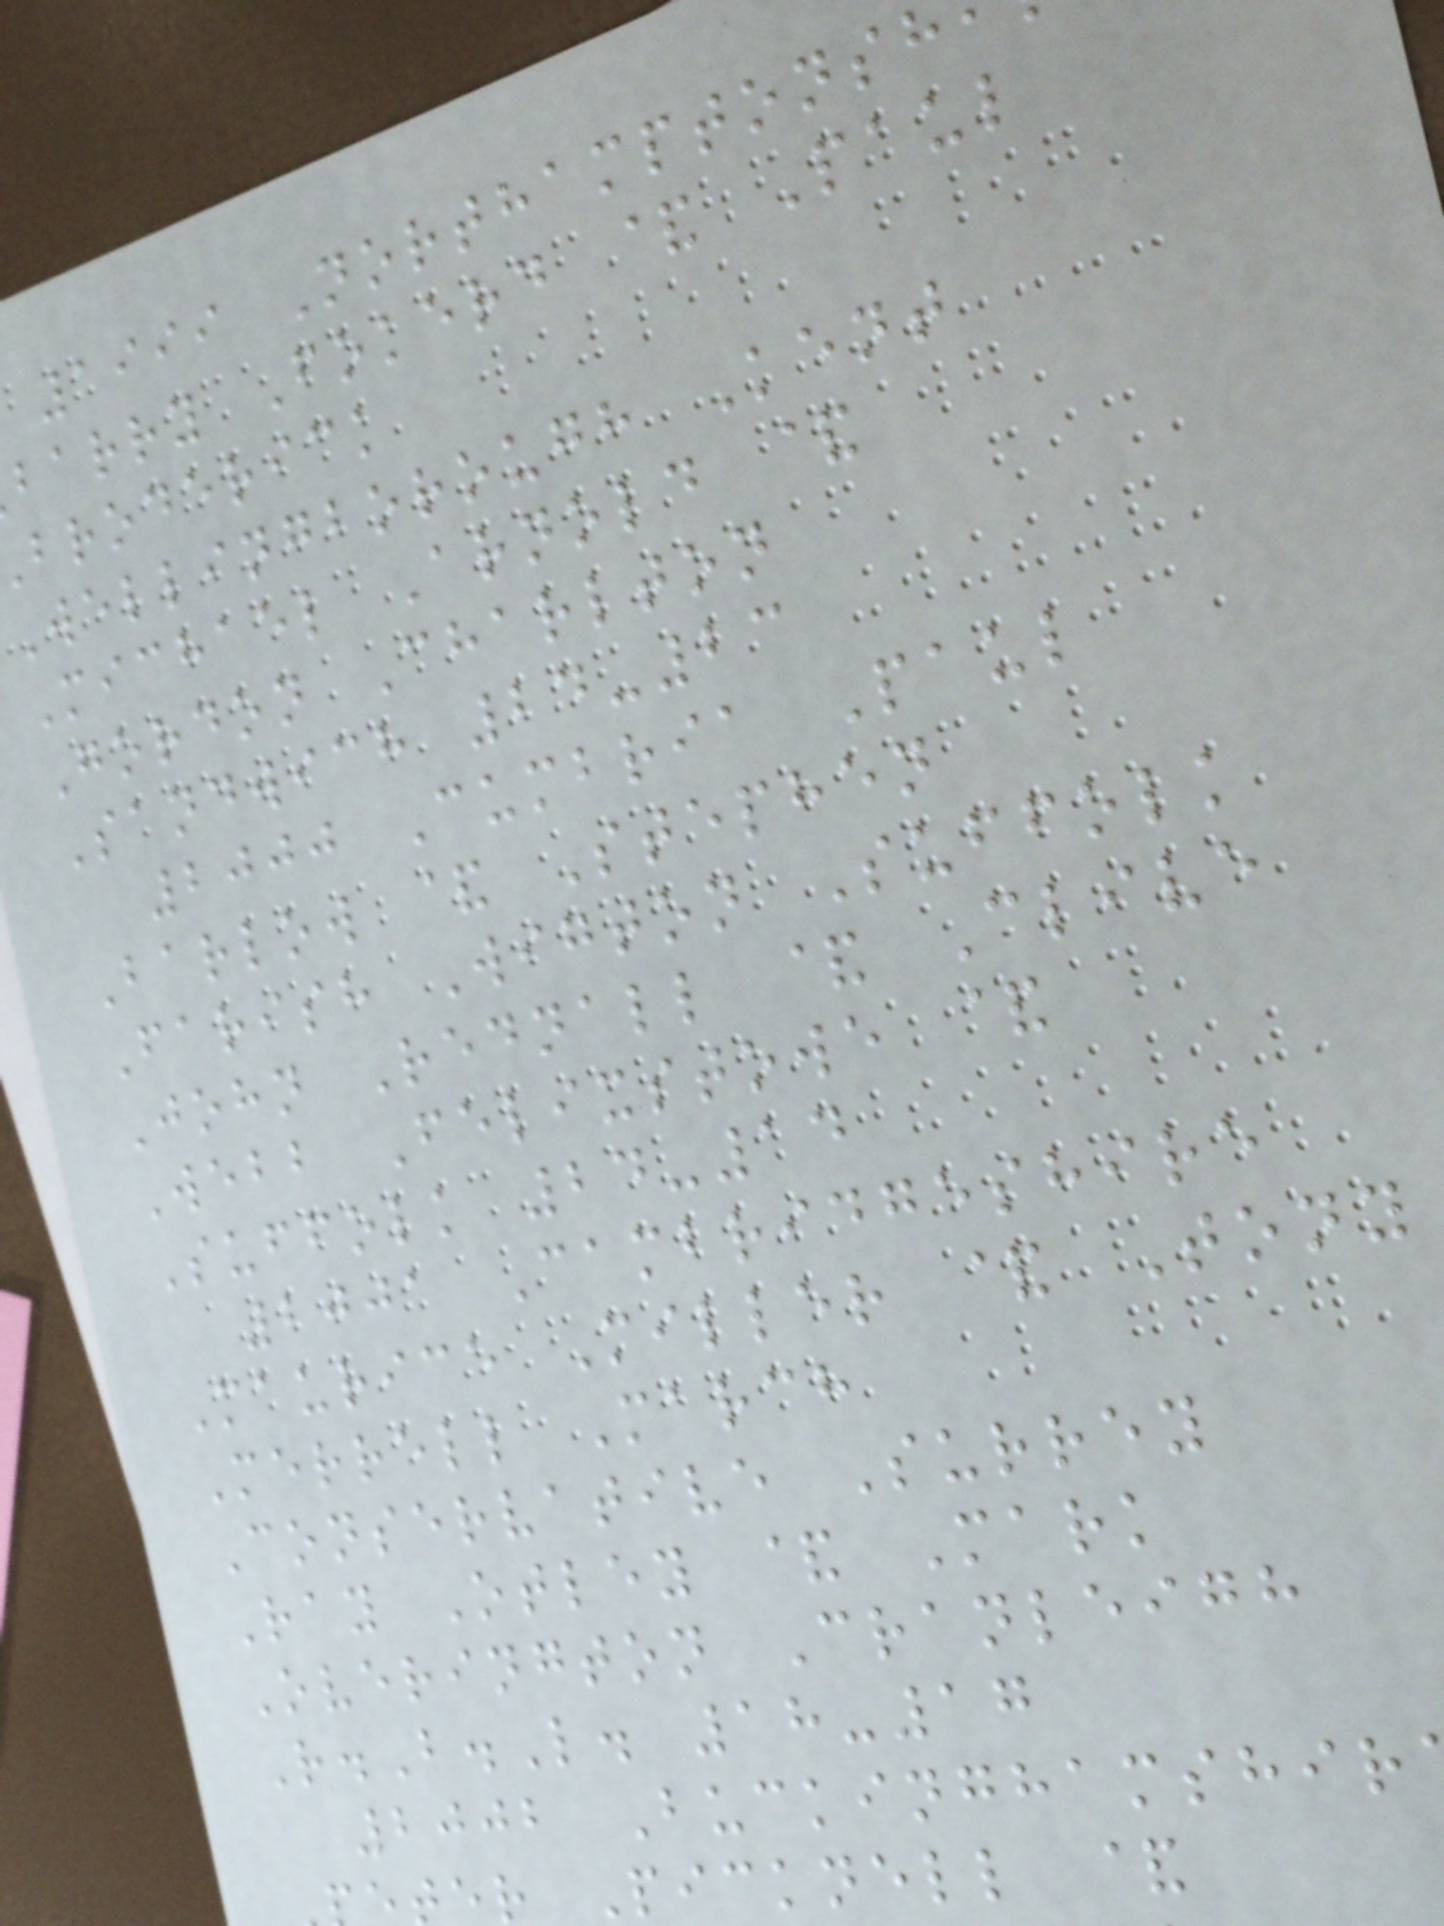1999 Northamptonsh
barry Fokerd & Paul
broderick
Wellingborough Kent
Michael Arnold &
Gordon Charlton
Sandwich 24-23
2000 Cumbria Paul
Barlow & Stephen
Farish Wigton Suffolk
John Rednall & Clive
Webb Felixstowe &
Suffolk 24-14
2001 Cambridgeshire
Maurice Miller & Tony
Merrell March
Conservative Surrey
Ray Otley & Mark
Overington Cranleigh
R.B.L. 18-17
2002 Buckinghamshir
er Picknell &
